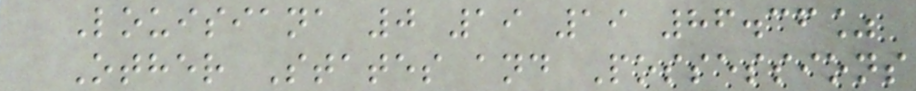Louisiana 0 19 19 86.36%
Other States and Possessions
